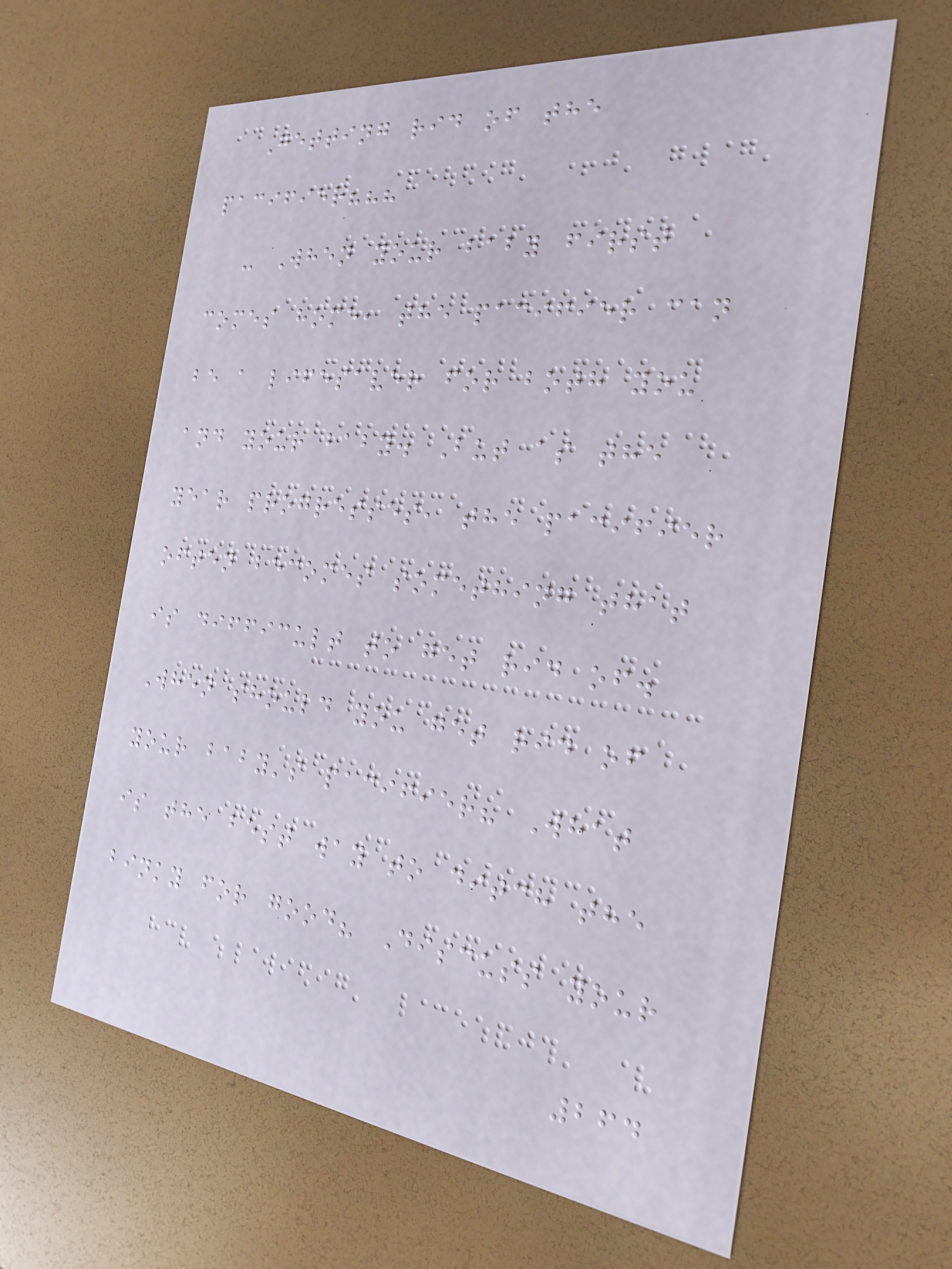Getting rid of the
pacifier???
- When your baby first
comes home, the pacifier can
be a lifesaver for both you
and your baby. But as the
year progresses, the pacifier
often becomes something that
is difficult to get rid of.
When should you get rid of
your baby's pacifier? What
is the best way to ditch the
binky for good? Discuss your
264
